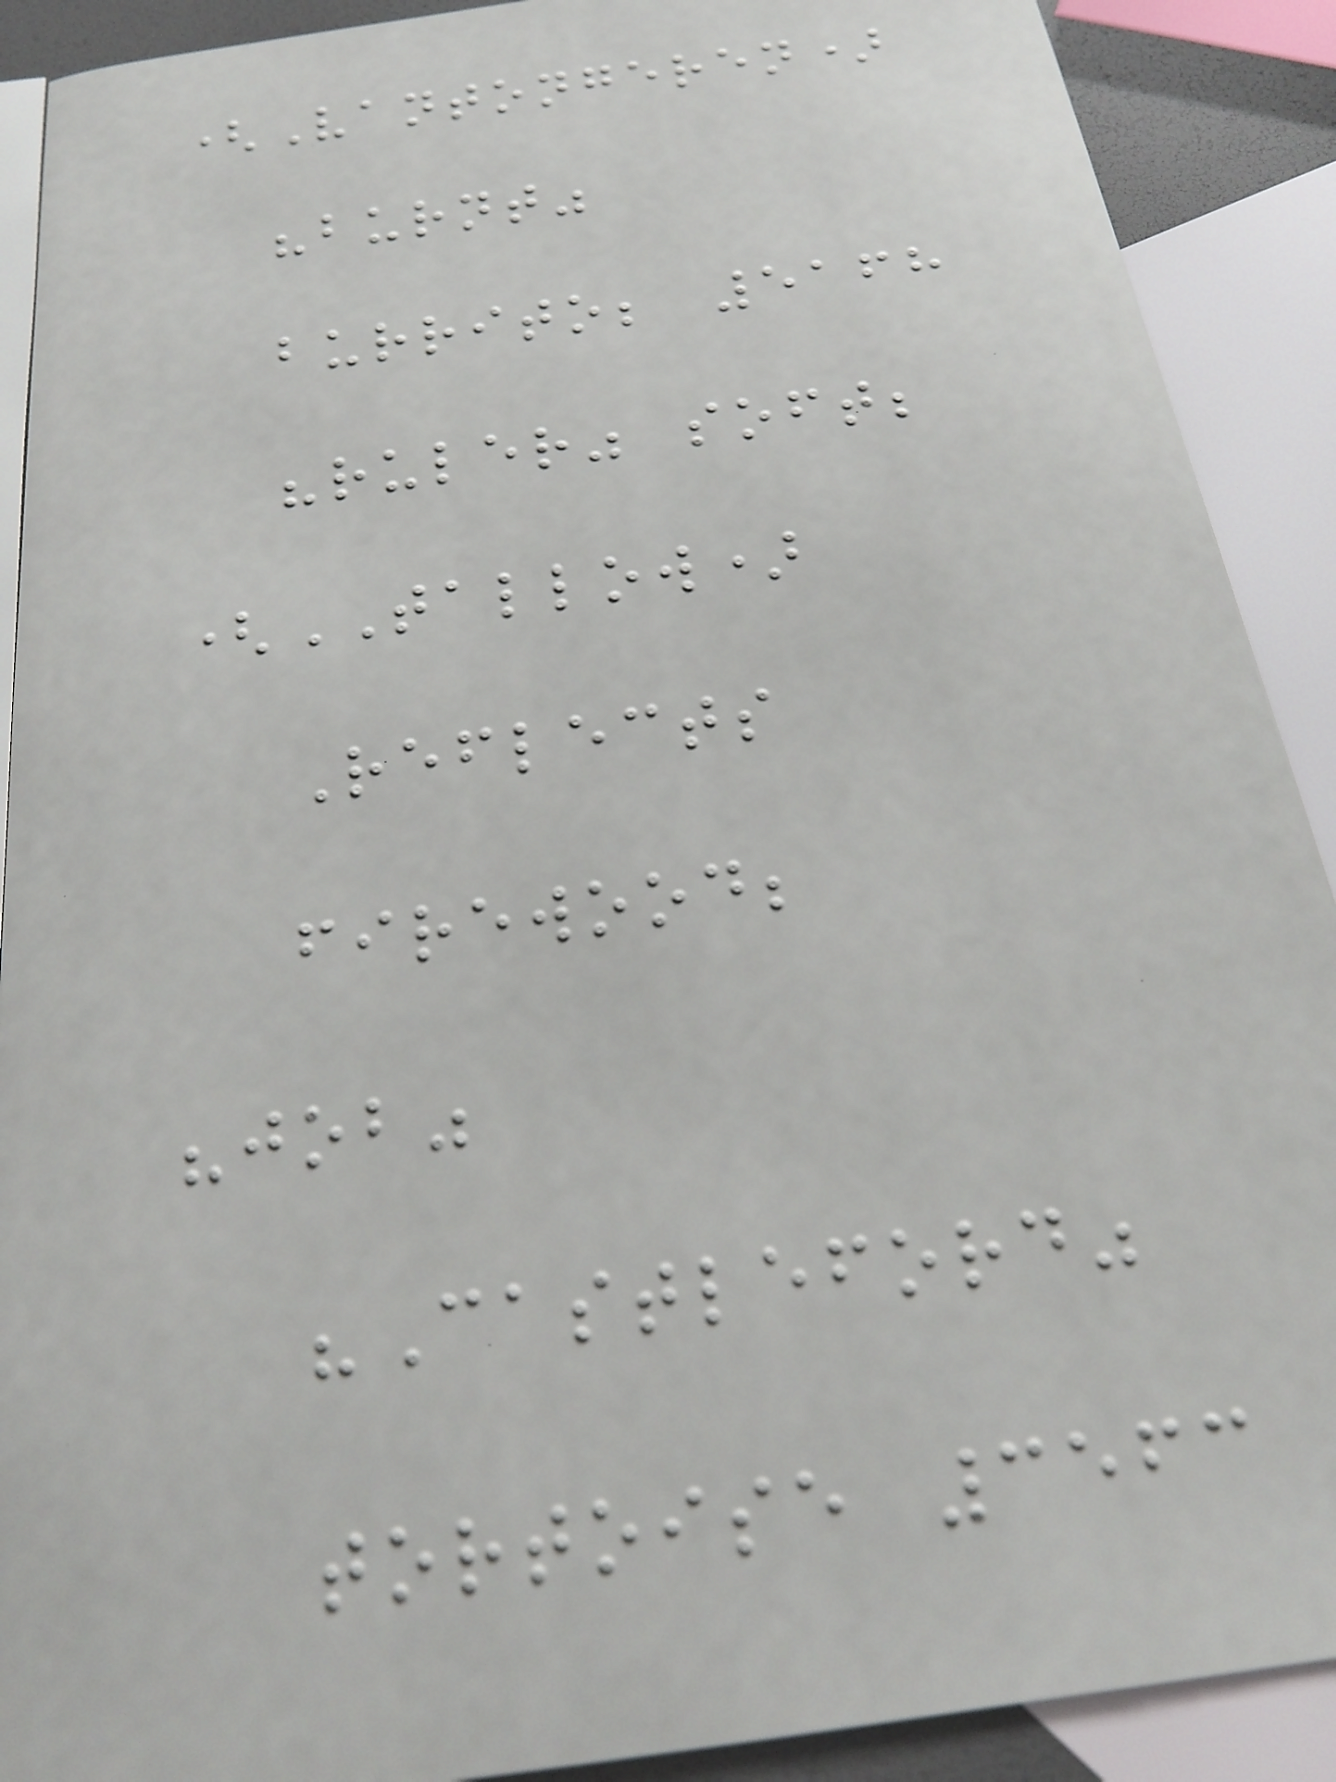(Vantongeren)
"burnt"
burrito; 5168
"ruler" soft;
(TALLOW)
Reflects
firewood;
"job"
"Castleford"
tortoise 3563
